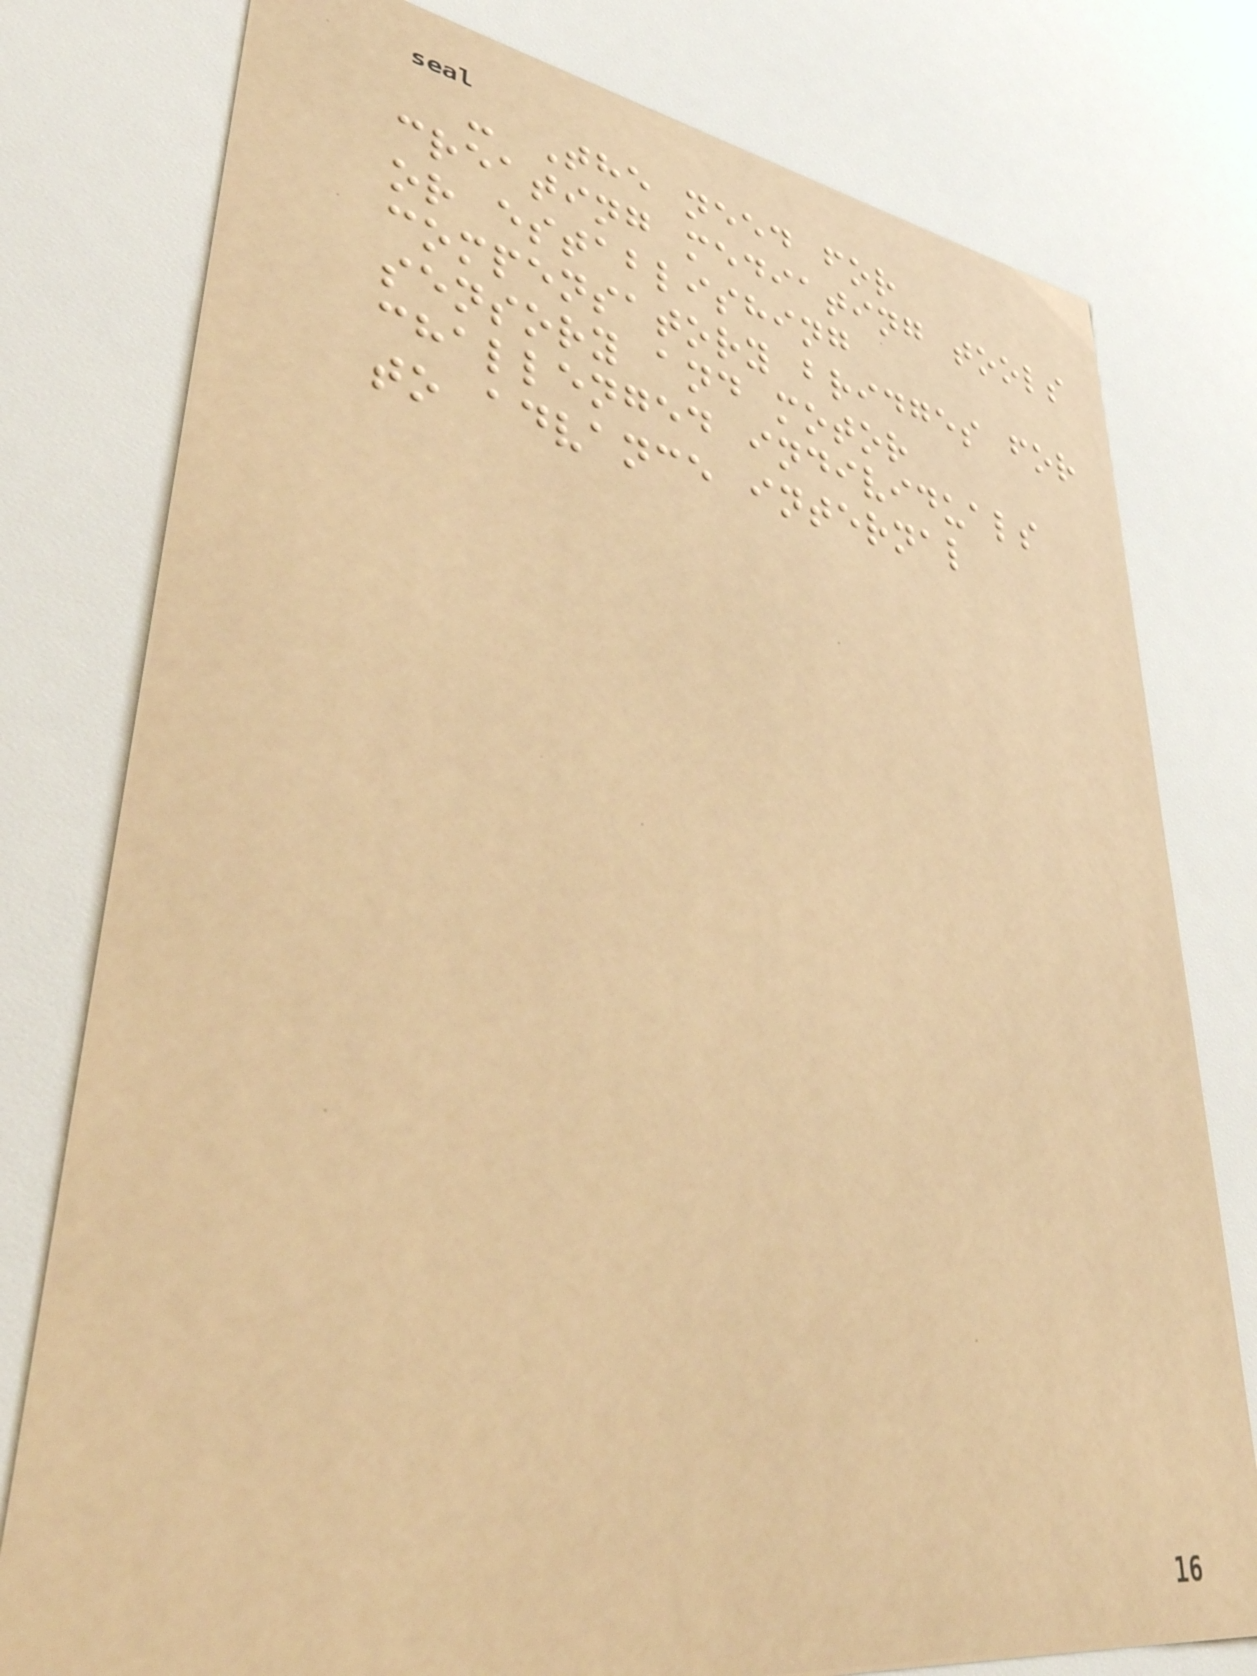- The need for
creating mediating tools
or establishing
compensatory bridges for
sensory and motor
challenged individuals
to advance internal
